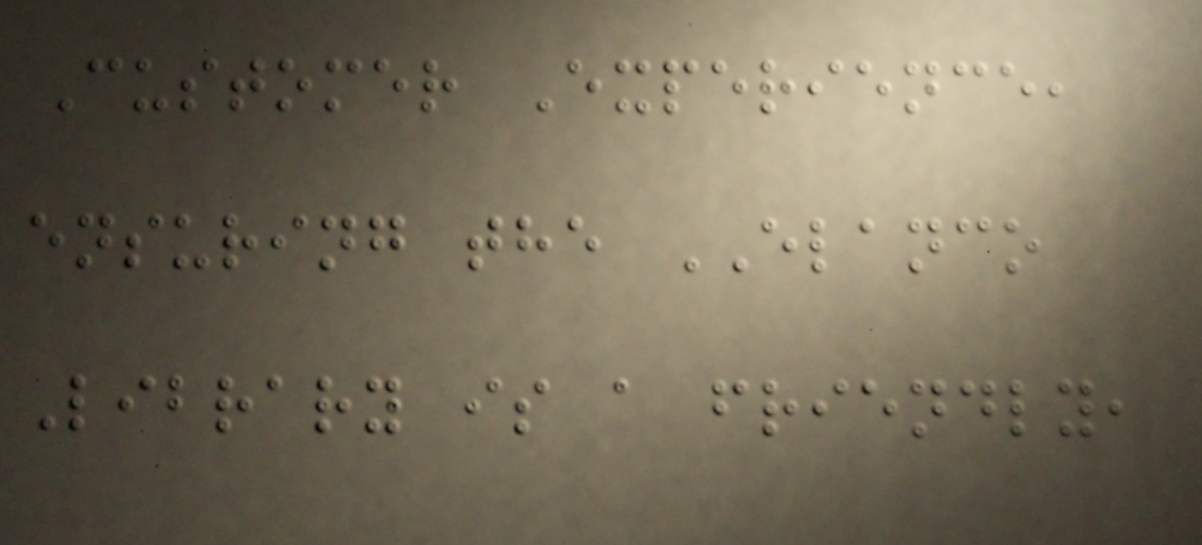Customer Experience,
ensuring the ELANCO
Library is a friendly,
